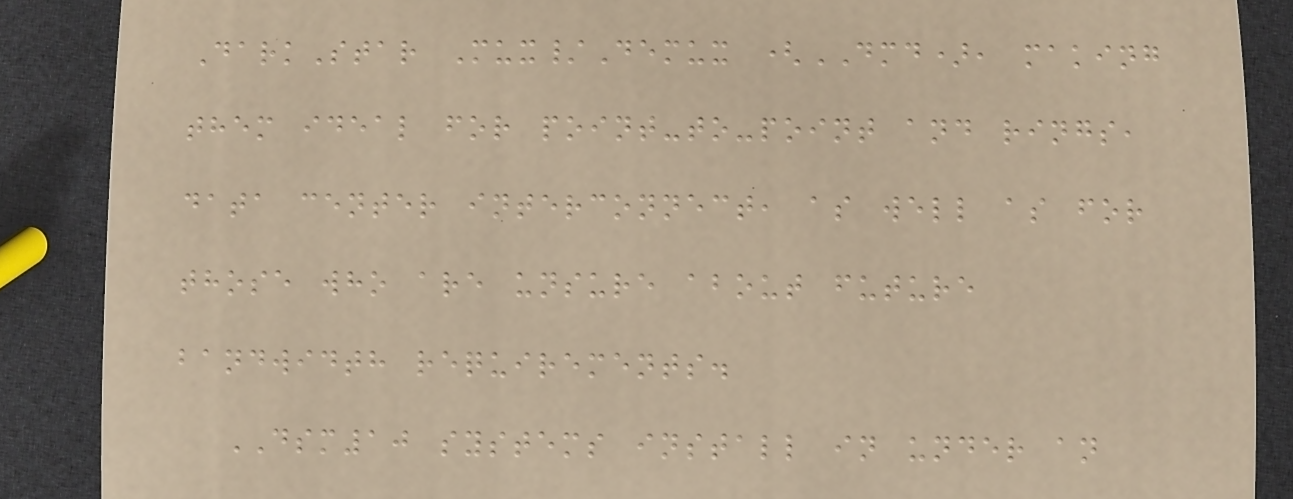DarkStar Mux/Demux (DMD), making
them ideal for point-to-point and rings,
data center interconnect, as well as for
those who are unsure about future
bandwidth requirements.
DSM10 systems install in under an
